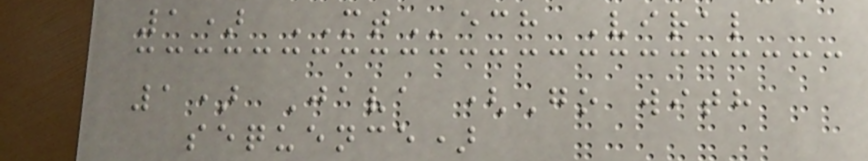1) MTech Viral
1) Java (Go with
sequence)
